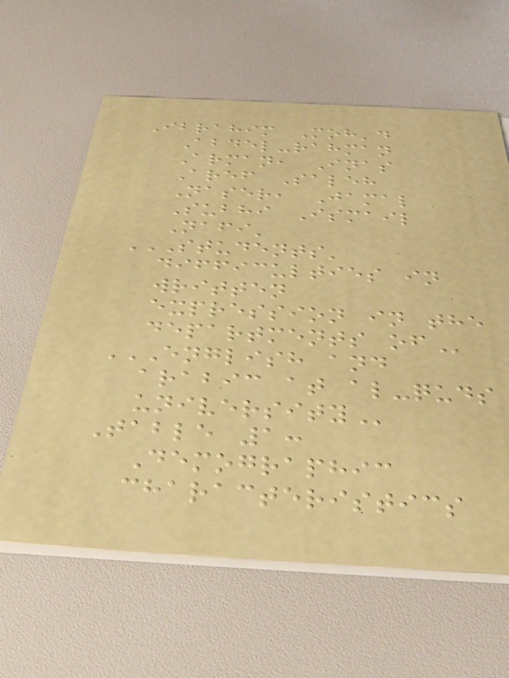Ibrahim Moh'd
Abdel-rahman
Arman, Inas
Aref Saleh
Naser, Jamal
Subhi Ismail
Nafi'
STUDENTS'
DIFFICULTIES IN
WRITTEN
EXPRESSION IN THE
DEPARTMENTS OF
ENGLISH AND
ARABIC AT AL-QUDS
UNIVERSITY
Table 1:
Demographic
characteristics
